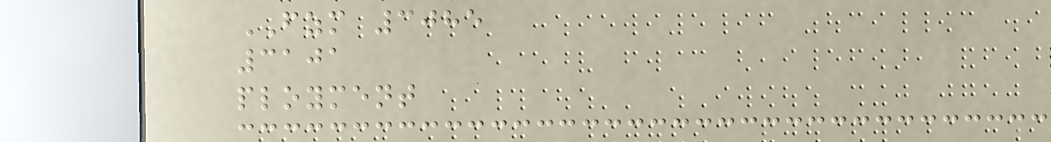FZM 3085
3101
ployment
